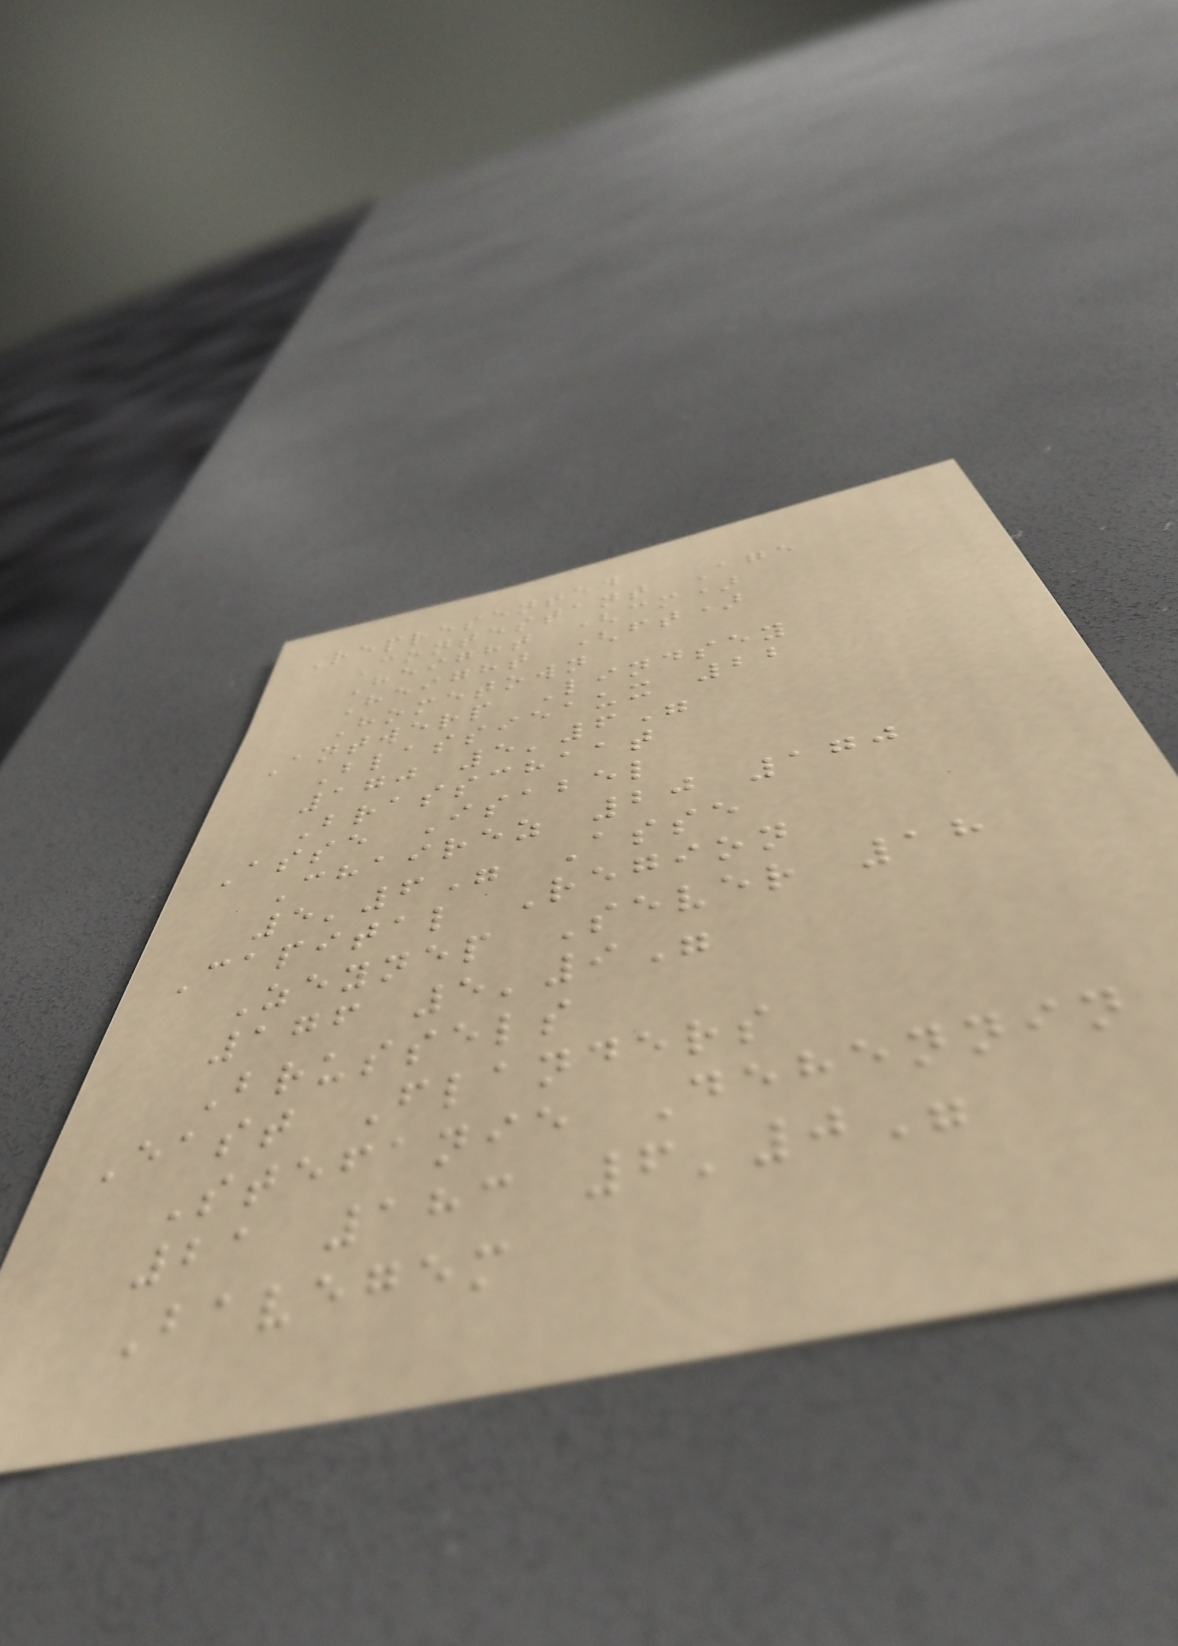Represented
Contestant Age
Height (cm)
Height (ft)
Hometown
Antwerp Lindsey
Blassieaux 22
170 5'6"
Brasschaat
Asse Isabel
Chairez 20 170
5'6" Asse
Capital Region
Zeynep Sever 18
176 5'9"
Brussels
East Flanders
Stefanie Dehennin
21 183 6'0"
Bavegem
